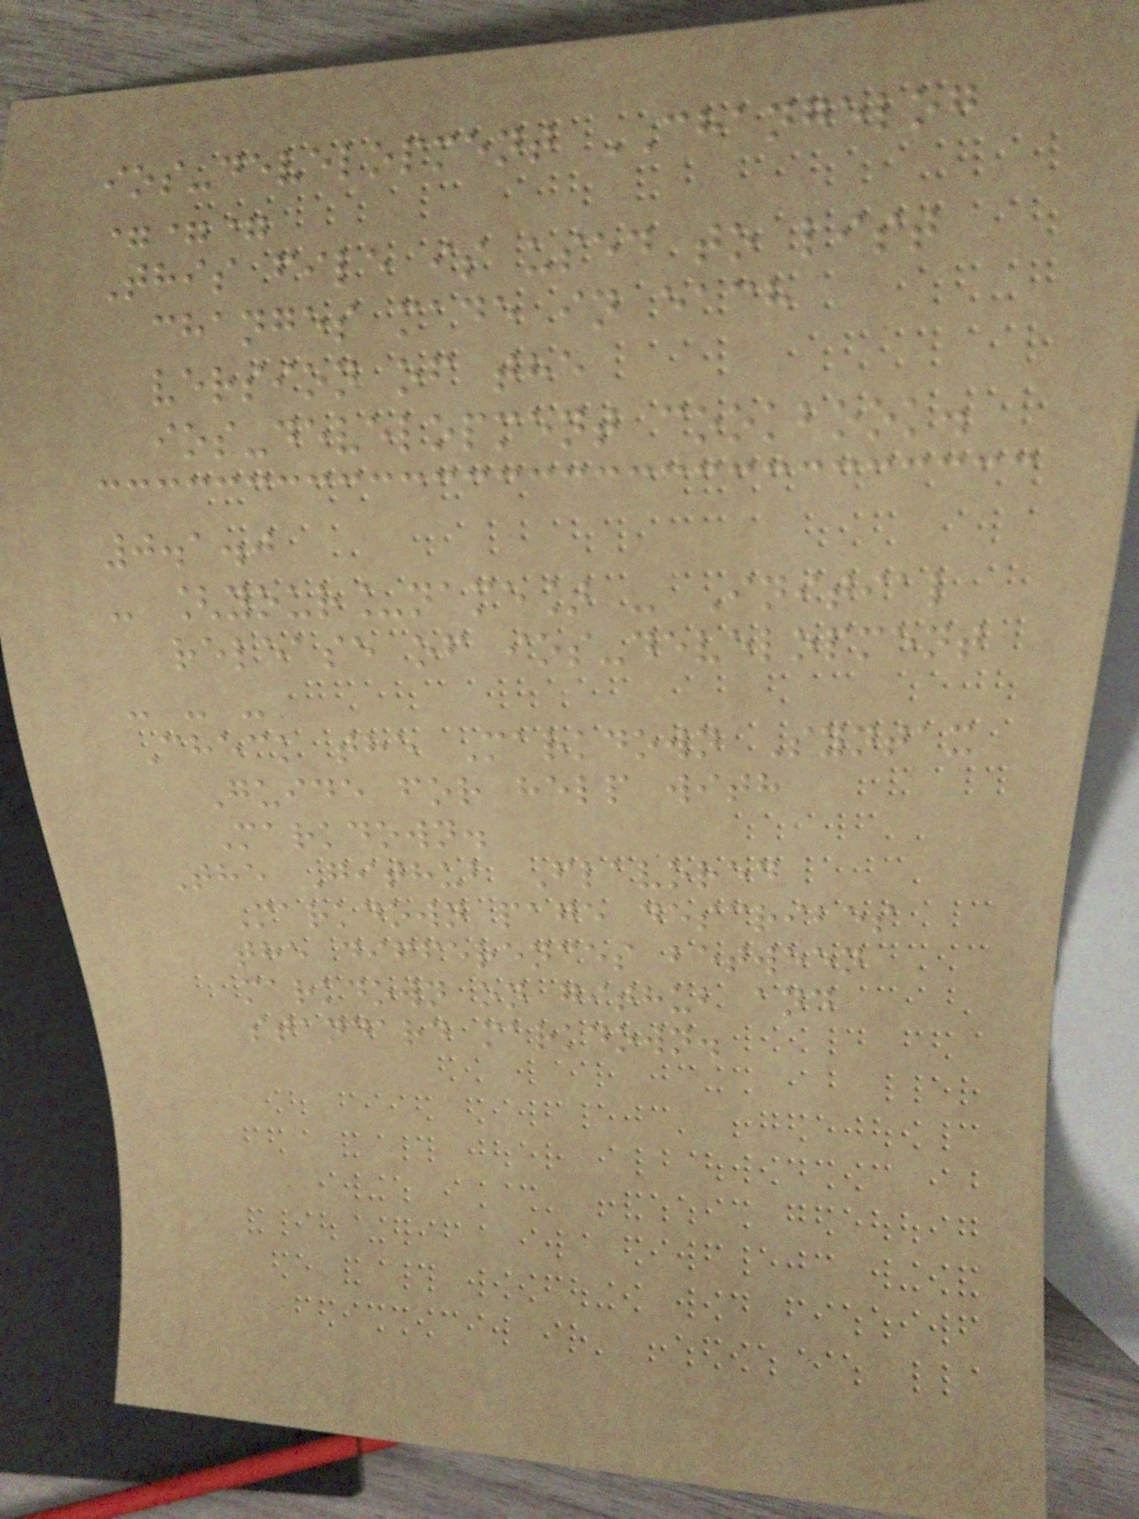ios-development CHANGELOG
===
This file is used to list
changes made in each
version of the
ios-development cookbook.
0.1.0
- [your_name] - Initial
release of ios-development
- - -
Check the Markdown Syntax
Guide for help with
Markdown.
The Github Flavored
Markdown page describes
the differences between
markdown on github and
standard markdown.
